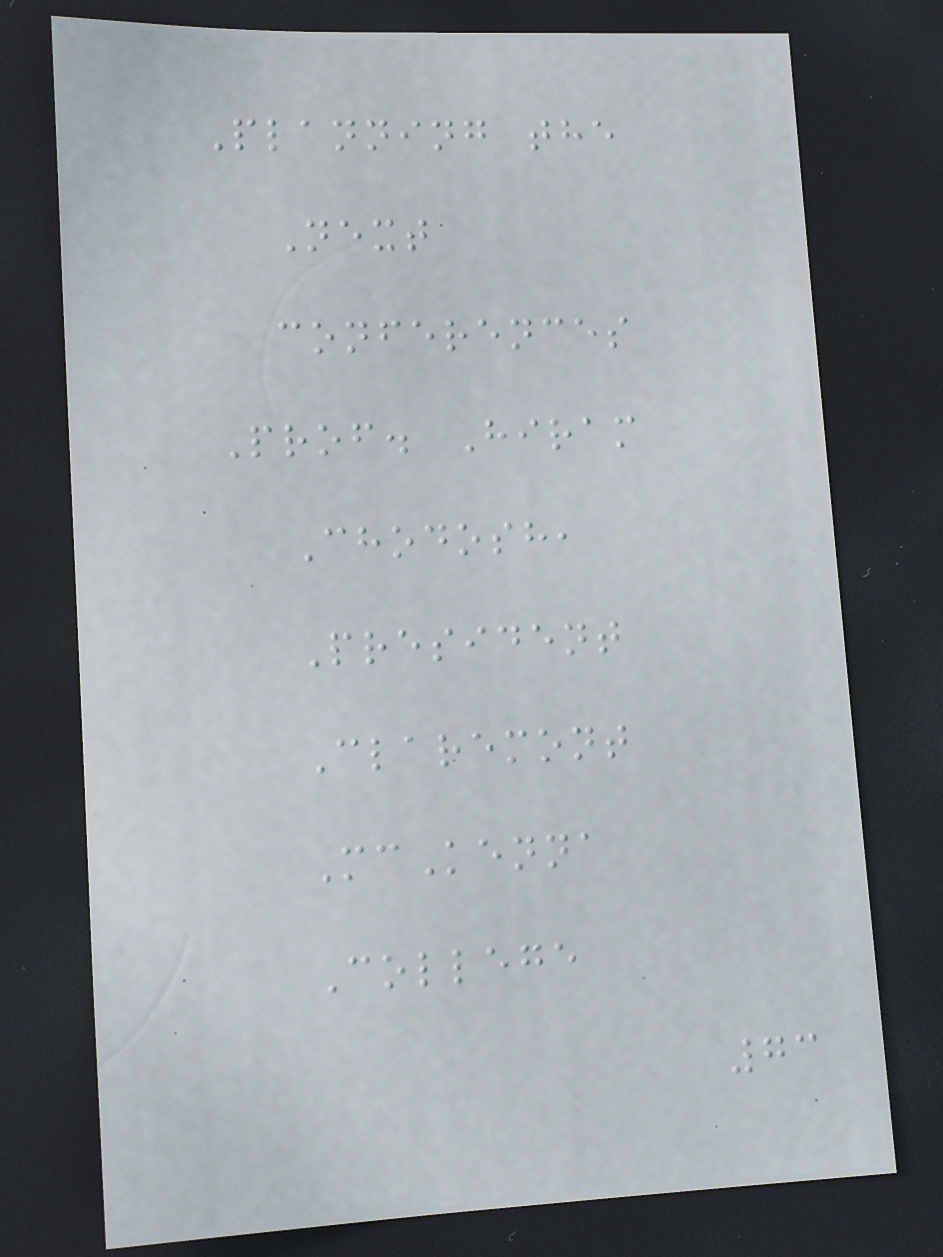Planning the
Next
conferences
Prof. Hiram
Chodosh,
President
Claremont
McKenna
College
73
